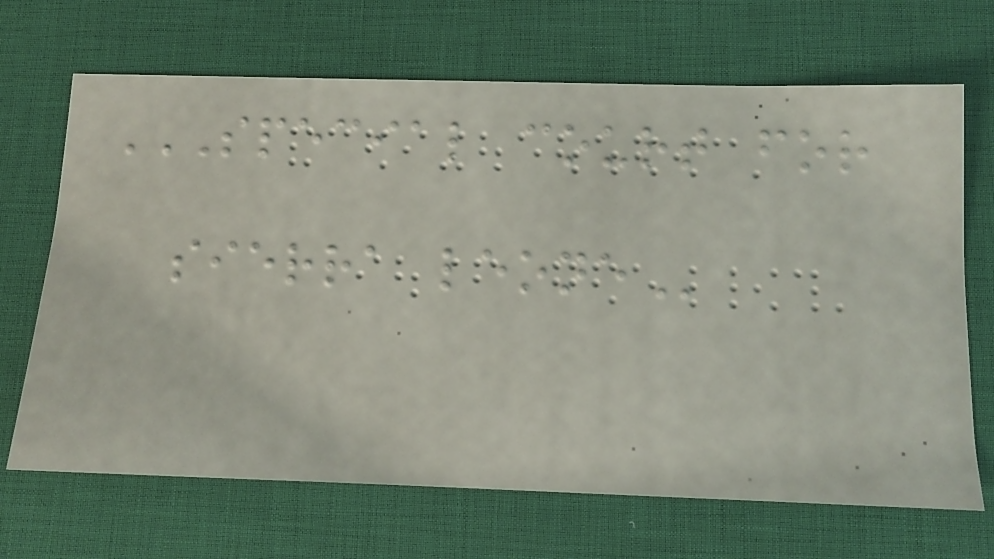SPECIAL COURT FOR
SIERRA LEONE
